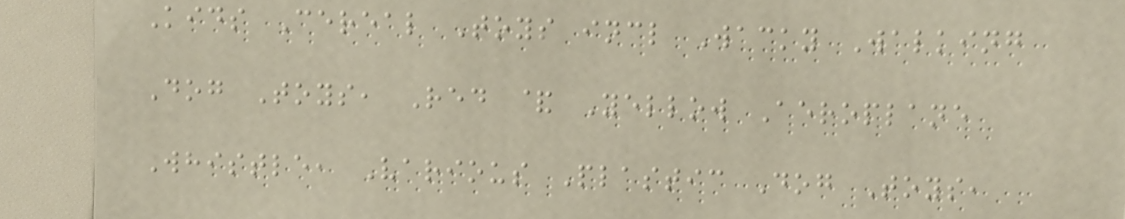Kids Cereal Toys incl Wacky Walking
Dog Toys, Red & Yellow Aeroplane
Whistle, Various Plastic Dog Toys,
